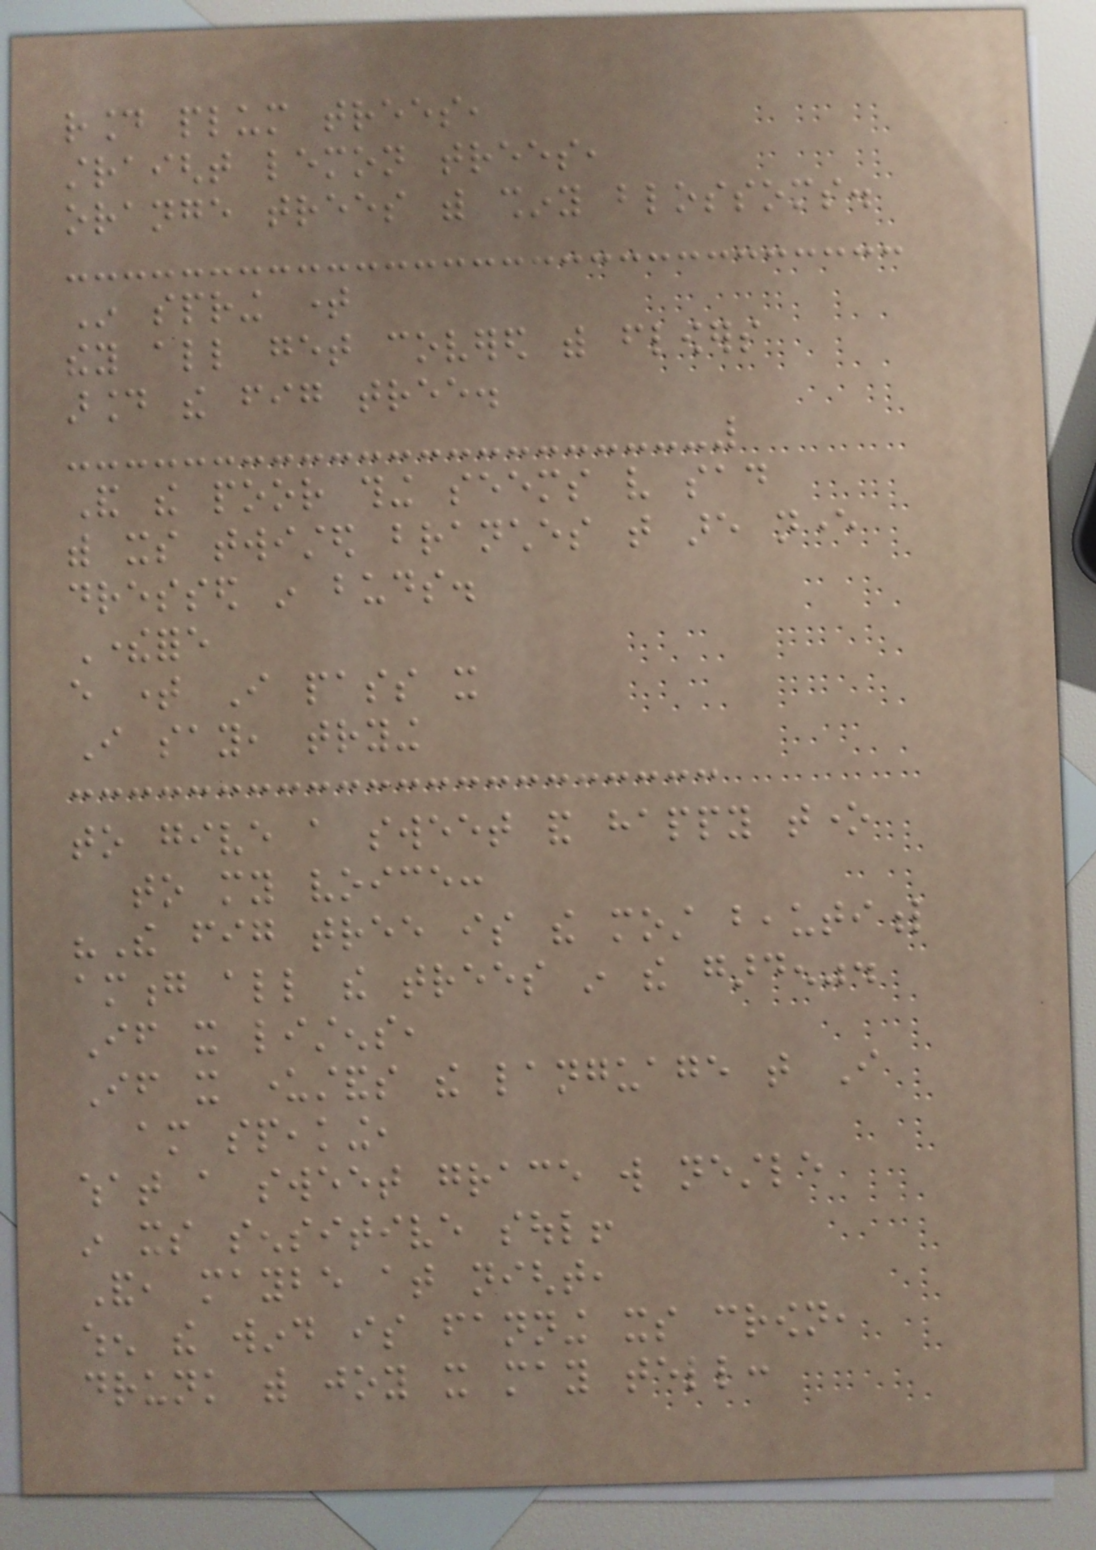round plum trees,
straight lemon trees,
orange trees with shiny blossoms.
In spring time
they all get covered with flowers
around the fig tree.
And the poor thing seems very sad
with its twisted branches that are never
dressed in buds.
Therefore
every time I pass it
I say, trying
to give a sweet and happy tone
to my voice:
"The fig tree is the most beautiful
among all the trees in the garden".
If it listens,
If it understands the language that I
am speaking,
what a sweet grace will nestle
in its sensitive soul!
And, maybe at night,
when the wind is fanning its crown,
drunk with joy it may tell:
